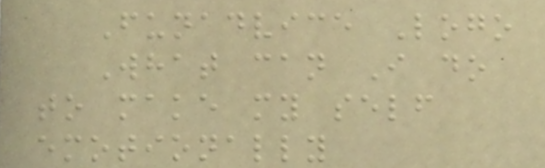Funadvice Logo
What can I do
to make my self
emotionally
